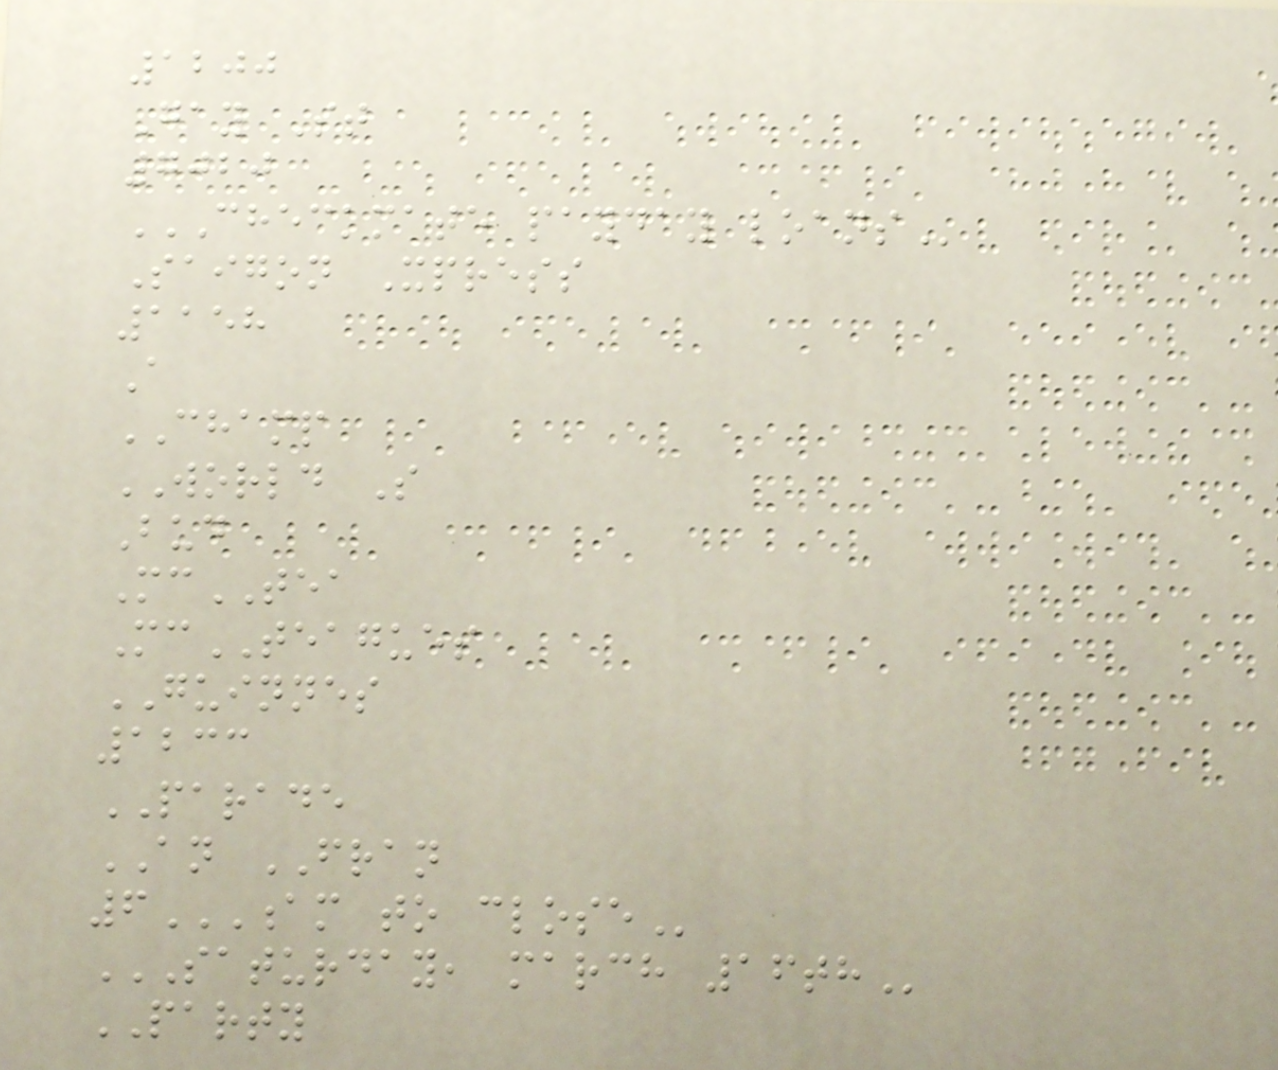1200
Gay St
7020
CHECKMATE PAYDAY LOANS
Saigon Xpress
1158
A
CHAMP
WORLD S
Bud
McTEA
McTEAGUES
GUINNES
1233
PARADE
AN FRAN
6AM TO CLOSE
SATURDAY, MARCH 16TH
PARTY
